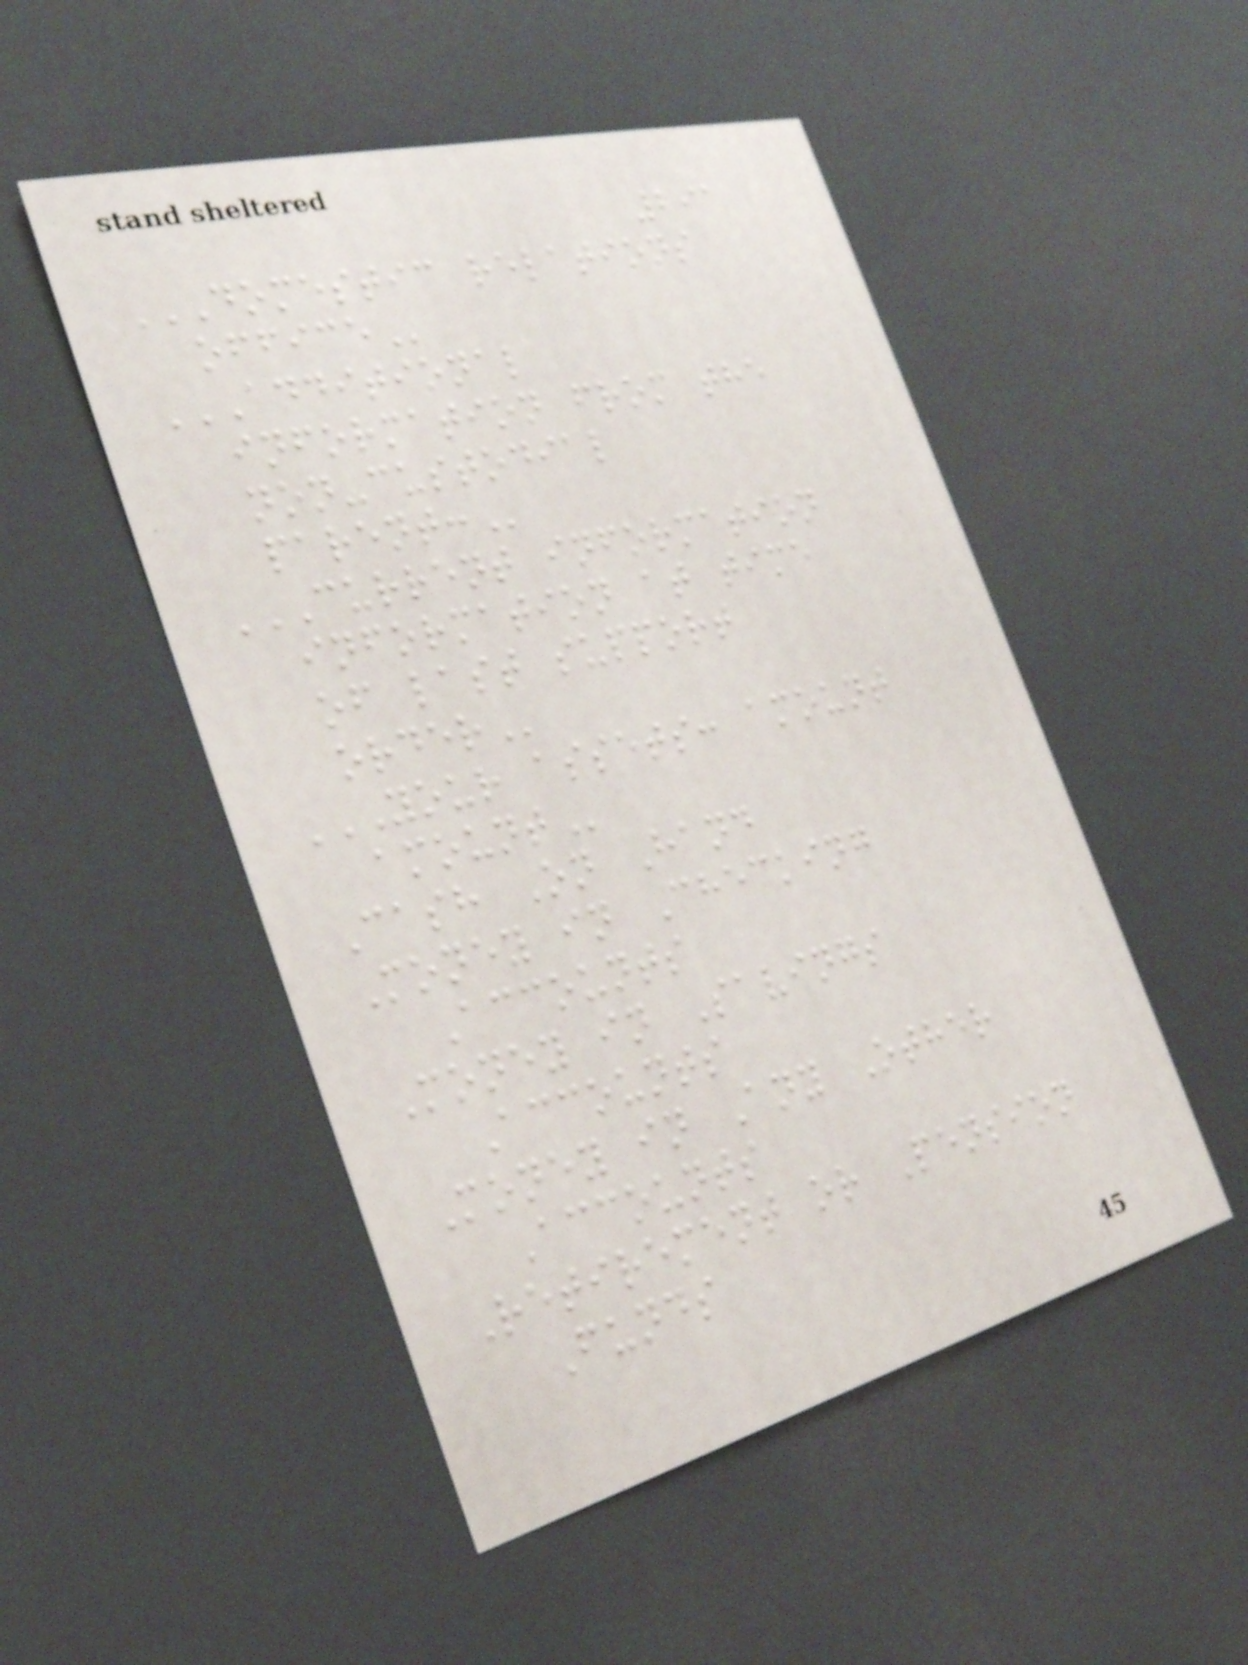291
DOMESTIC RELATIONS
OFFICE
ADDITIONAL
INFORMATION FROM THE
NON-CUSTODIAL
PARENT:
CURRENT INFORMATION
INFORMATION AT TIME
OF LAST SUPPORT
ORDER
YOUR ASSETS: AMOUNT
AMOUNT
Cash On Hand
Money in Checking
Accounts
Money in Savings
Accounts
Money in Any Other
Accounts
Retirement or Pension
Funds
